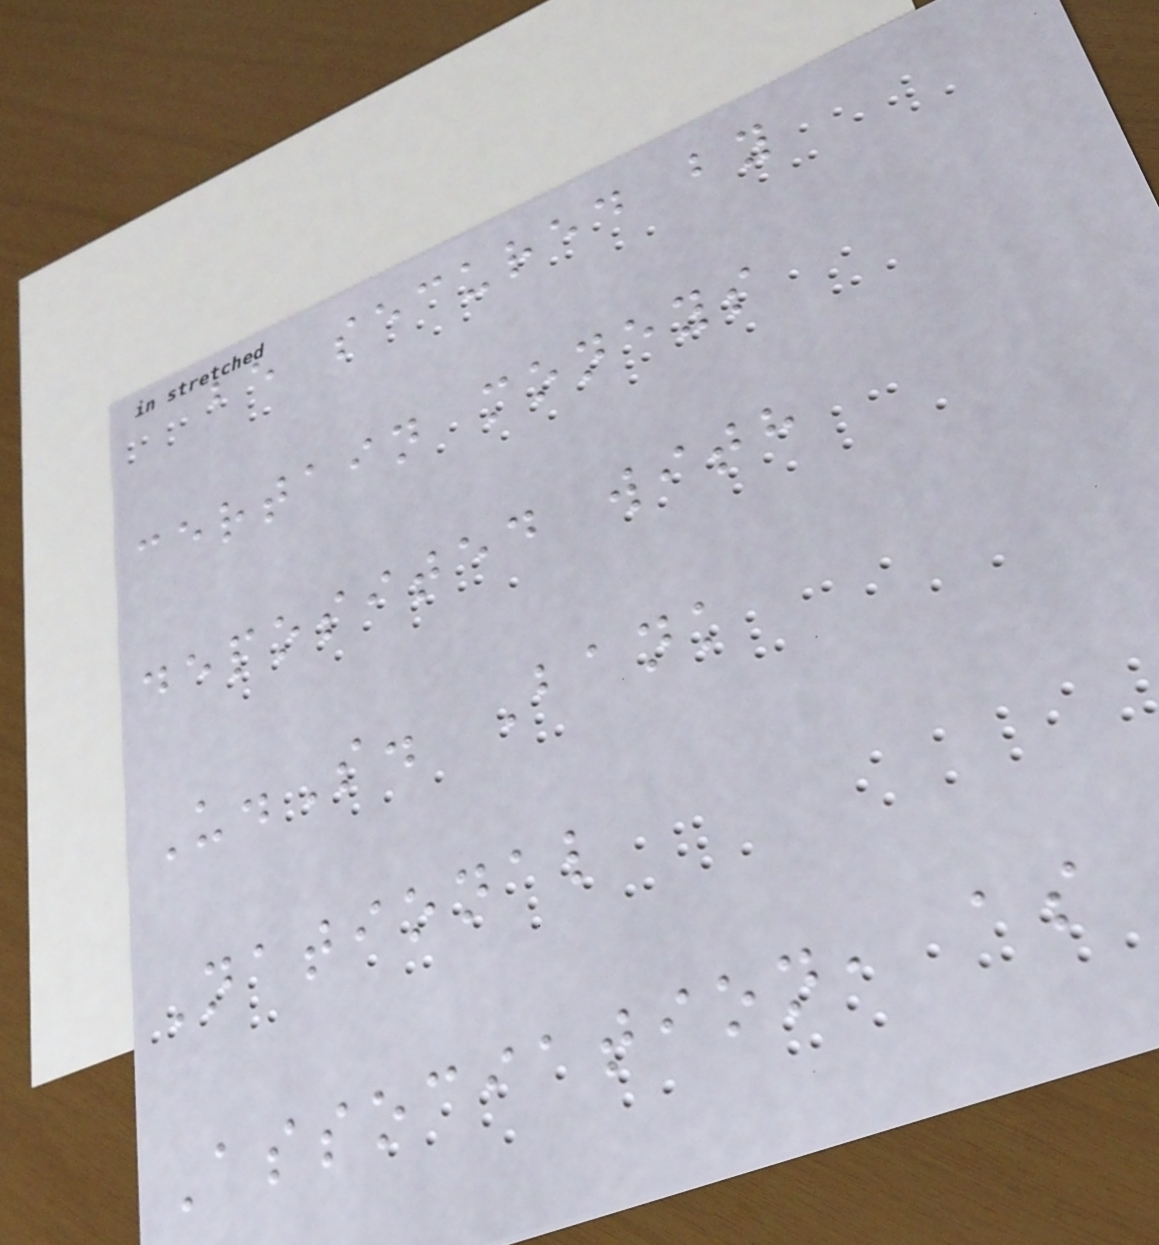be secured by
certain moneys
deposited with
U.S. Bank
National
Association, as
